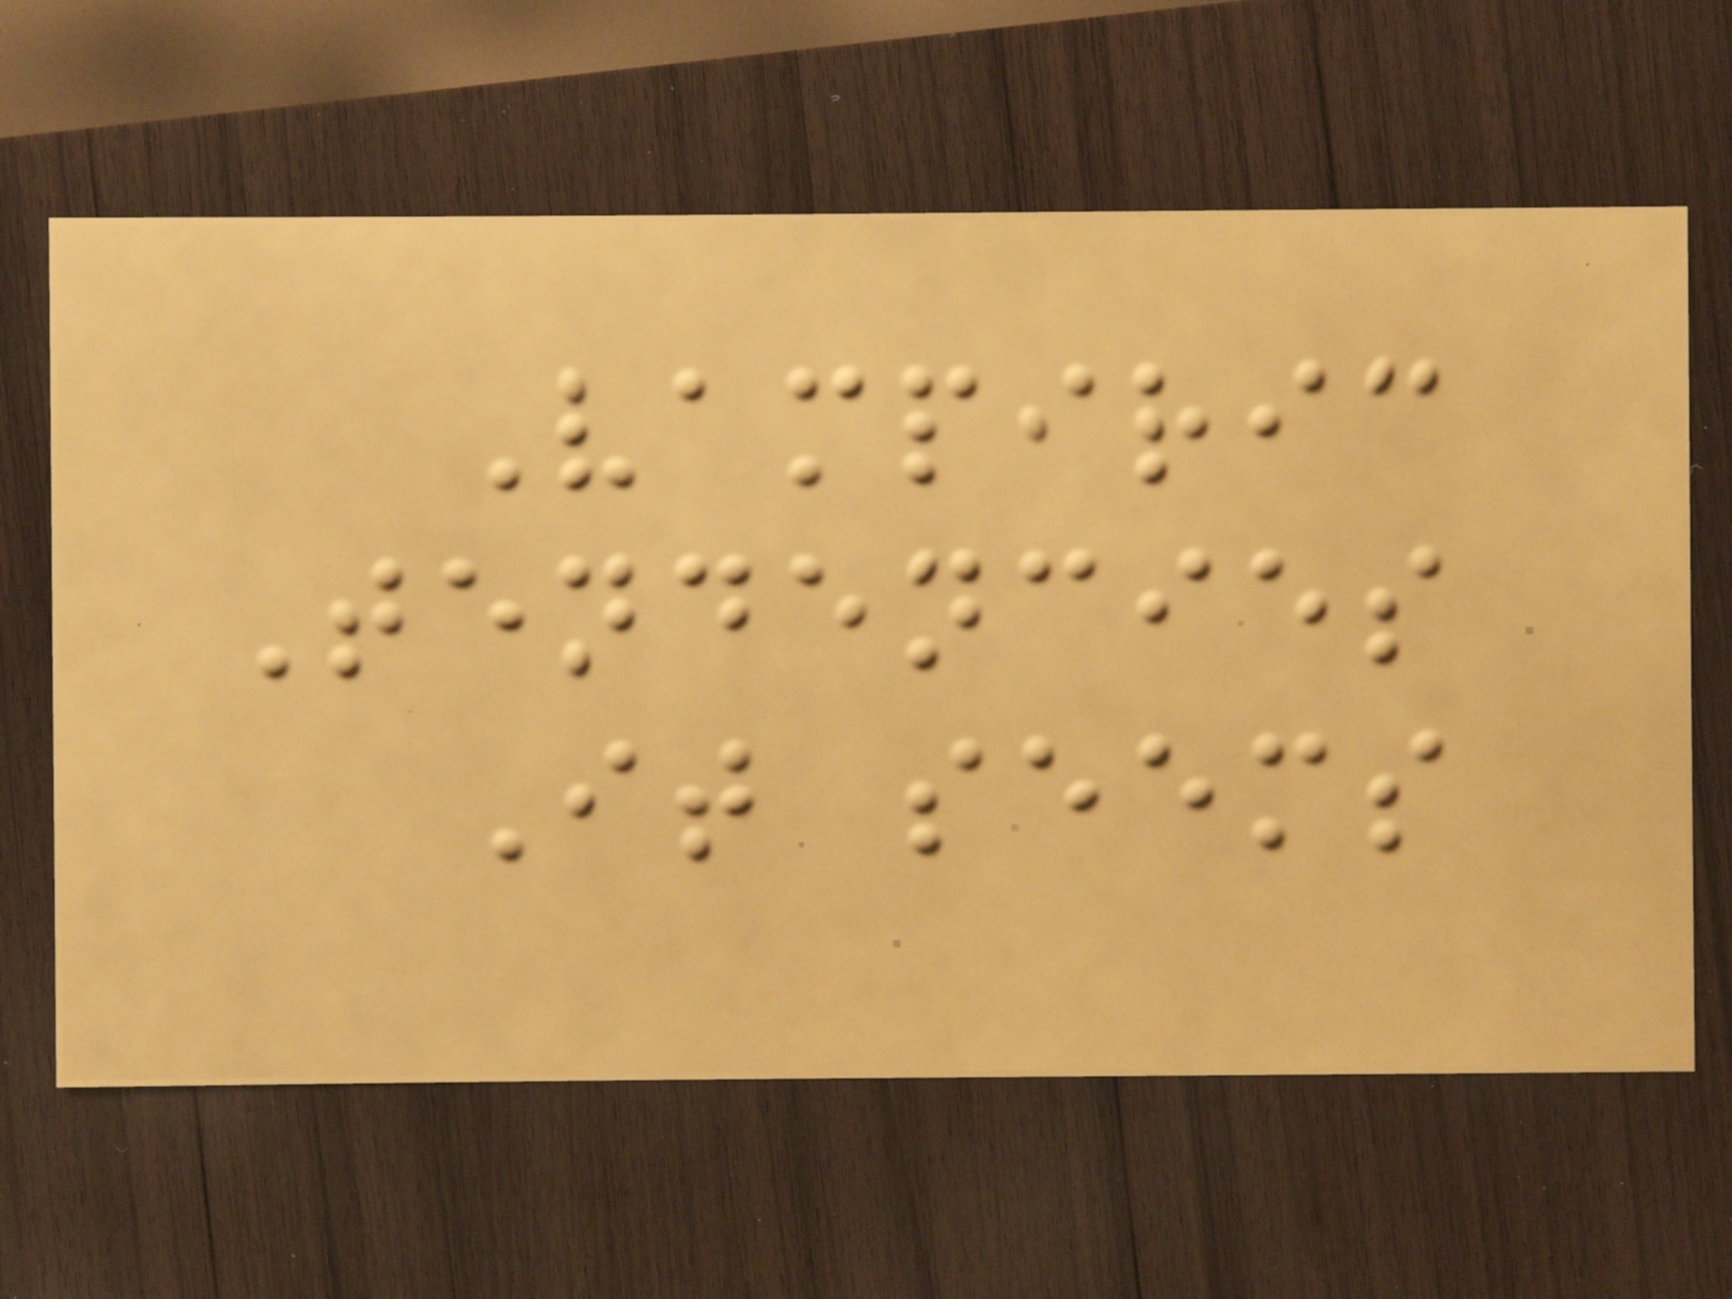Vampiric
Tendencies
It seems
